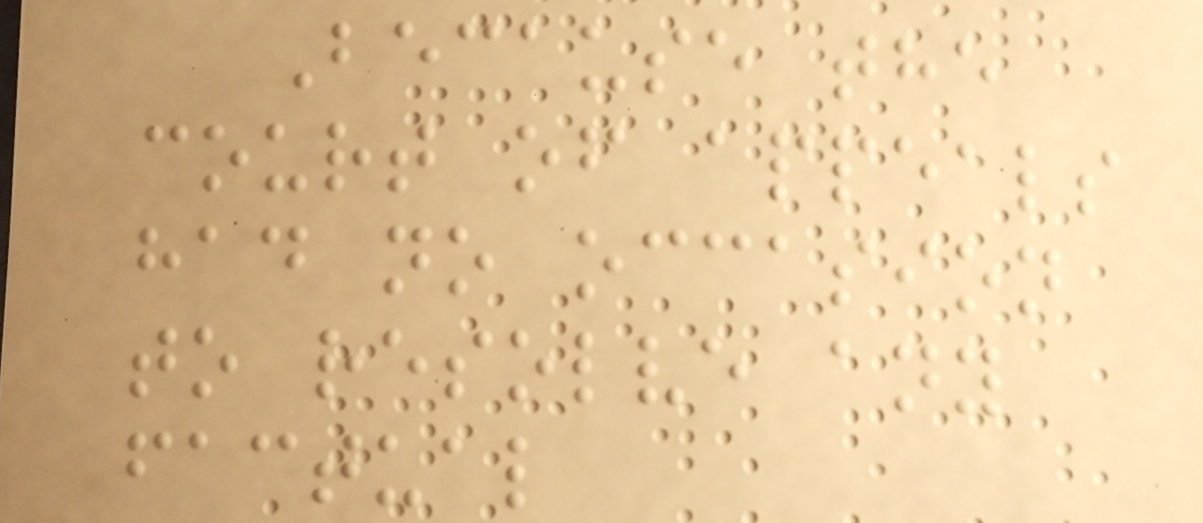Because the
court of appeals
had no occasion
to resolve any
factual
